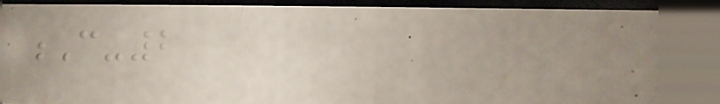C-2
